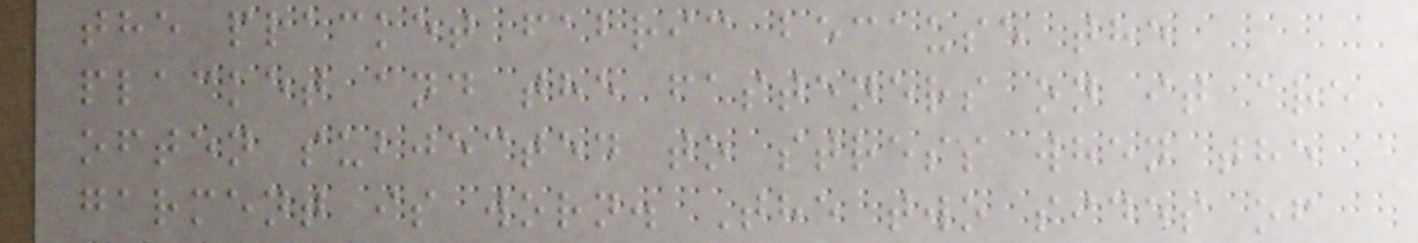the placket fabric because the
placket and the fasteners on it are
often subjected to stress when the
garment is worn. The two sides of
